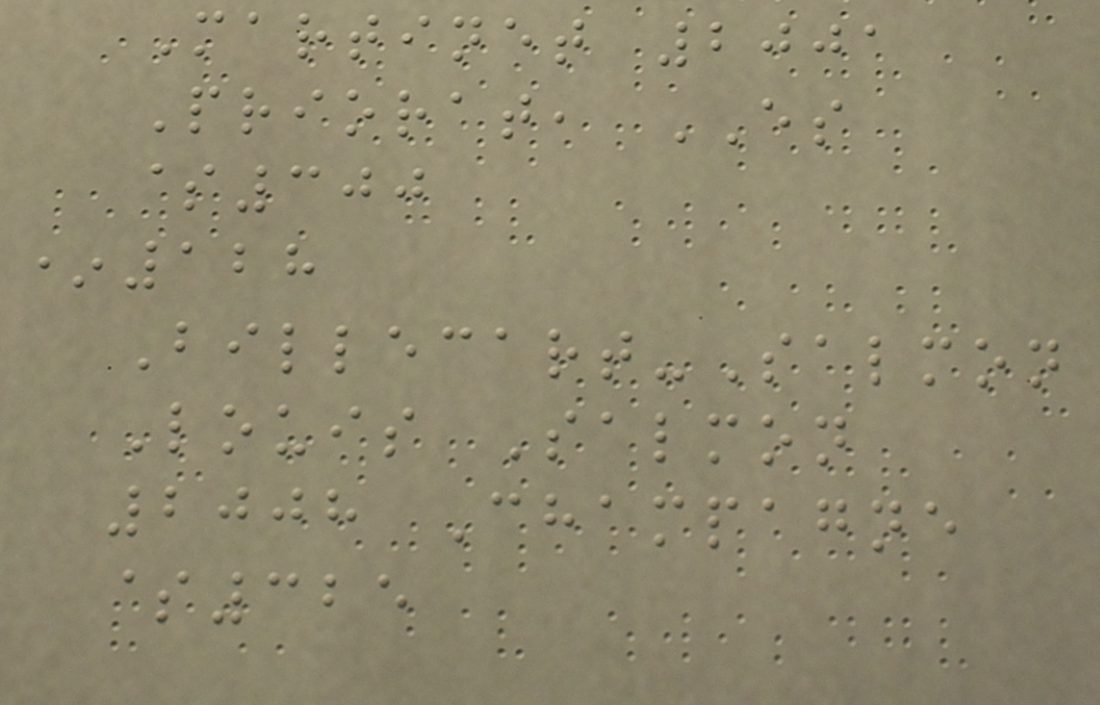Martinet 2001
Priorat, ES
$300
*128
Billecart-Salmon
Louis Salmon
2008 Champagne
$325
